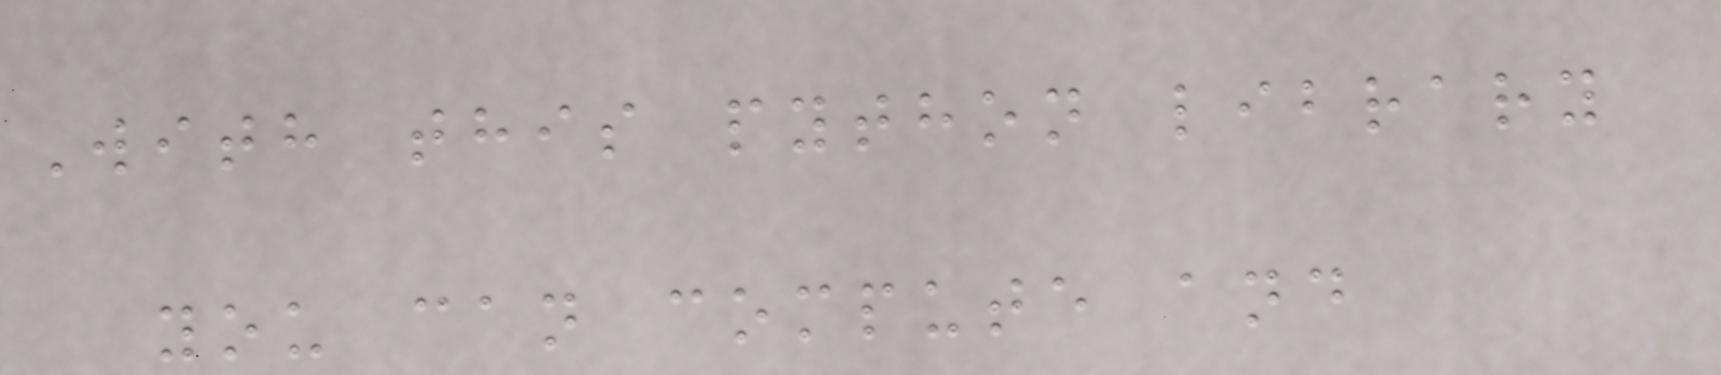With this python library
you can compute and
